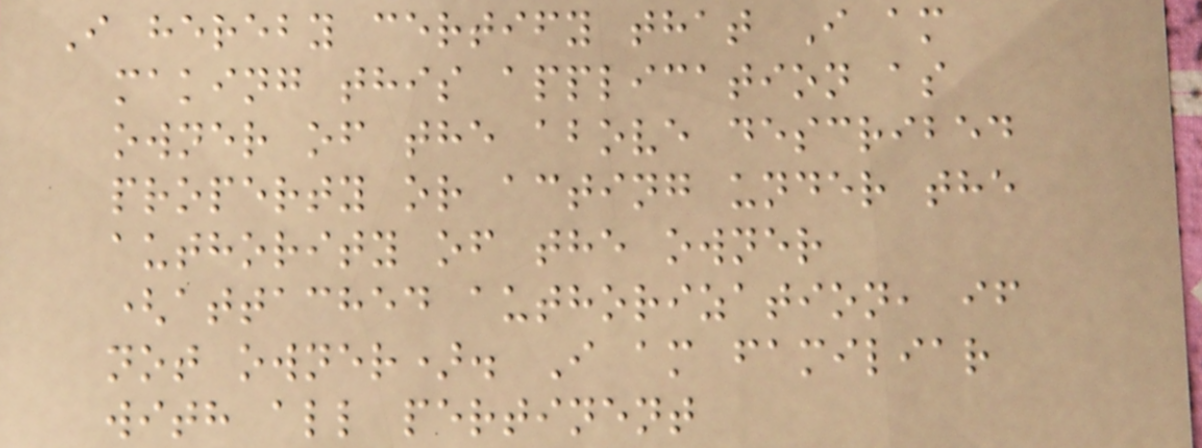I hereby certify that I am
making this application as
owner of the above described
property or acting under the
authority of the owner
(attached authorization, if
not owner). I am familiar
with all pertinent
